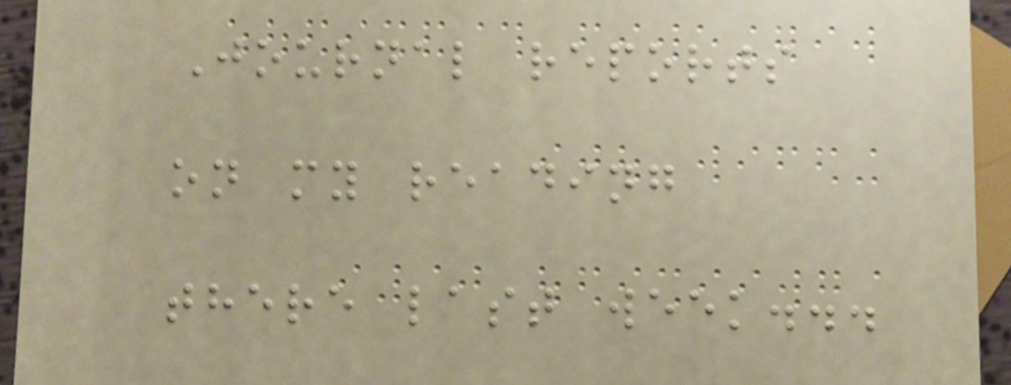Journal reports
on my reading
there last week...
